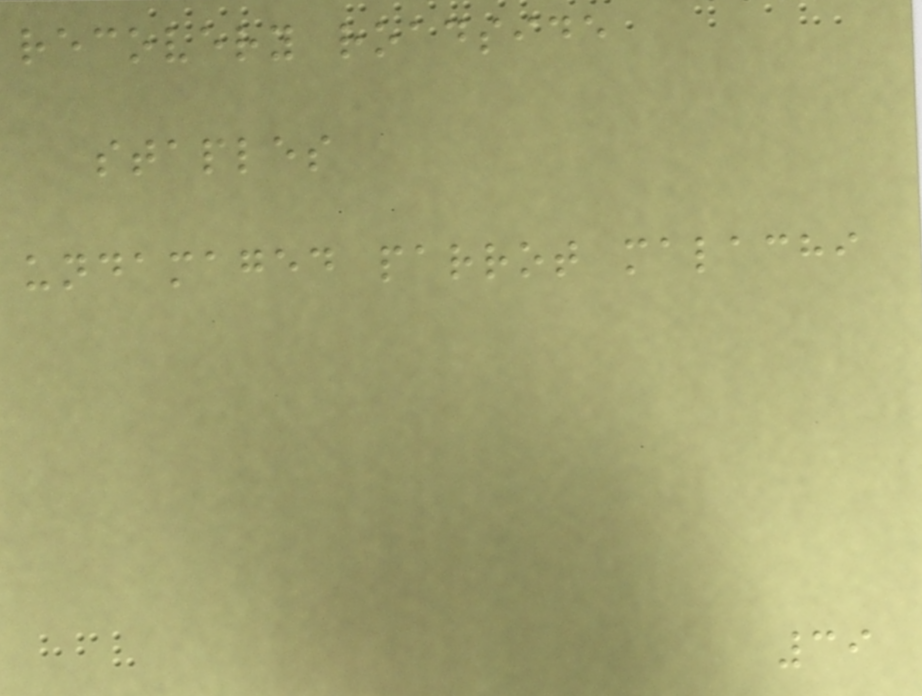recovery roadside
staples
undamaged parrot malachi
39
